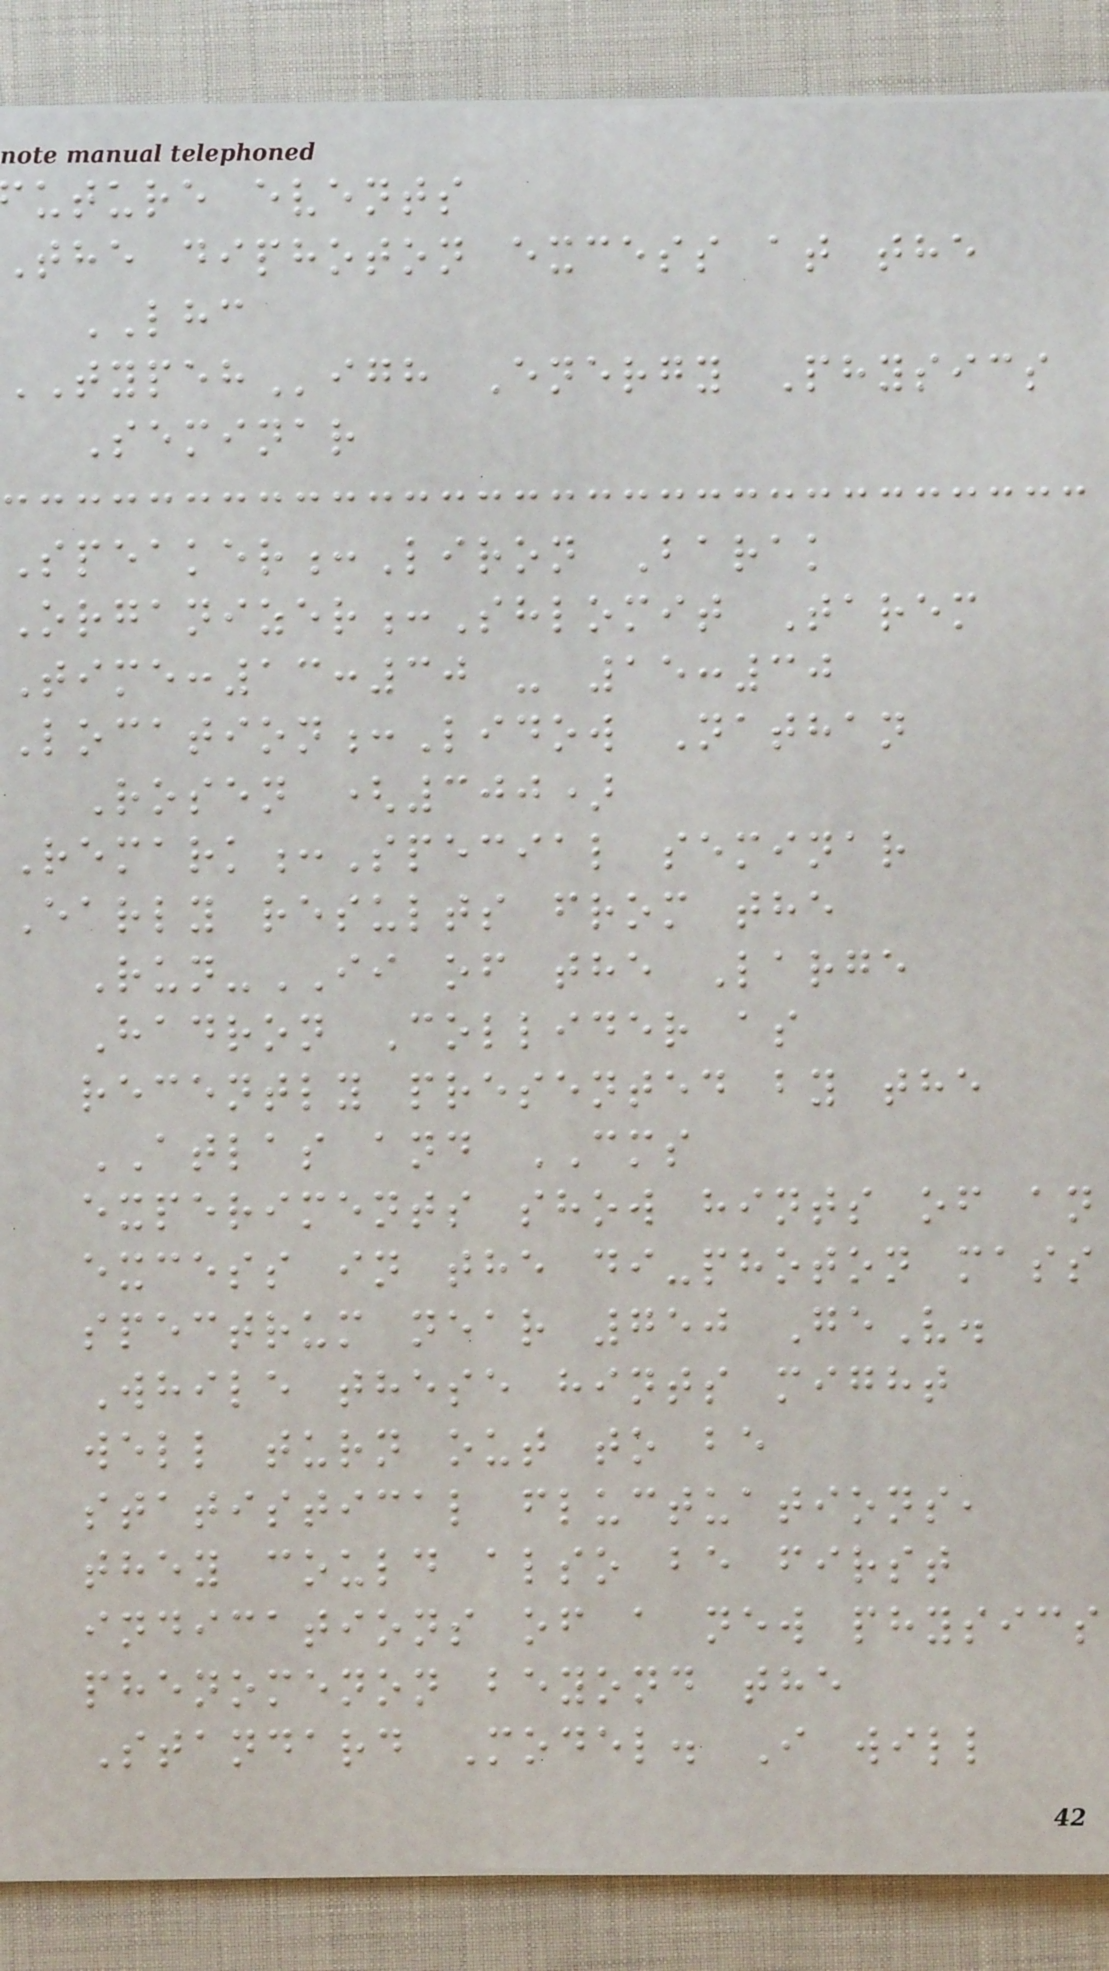uture events
the diphoton excess at the
LHC
TYPEHigh Energy Physics
Seminar
Speaker:Liron Barak
Organizer:Shlomit Tarem
Time:13:30 - 15:30
Location:Lidow Nathan
Rosen (300)
Remark:Special seminar
Early results from the
Run-II of the Large
Hadron Collider as
recently presented by the
ATLAS and CMS
experiments show hints of an
excess in the di-photon mass
spectrum near 750 GeV.
While these hints might
well turn out to be
statistical fluctuations,
they could also be first
indications of a new physics
phenomenon beyond the
Standard Model. I will
